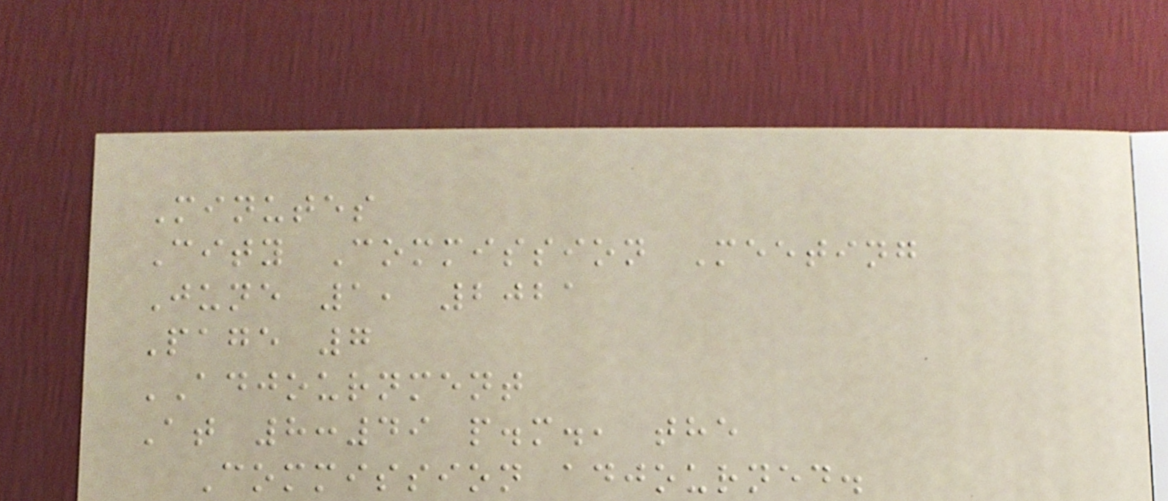Minutes
City Commission Meeting
June 1, 2021
Page 7
ADJOURNMENT
At 8:49 p.m., the
Commission adjourned.
